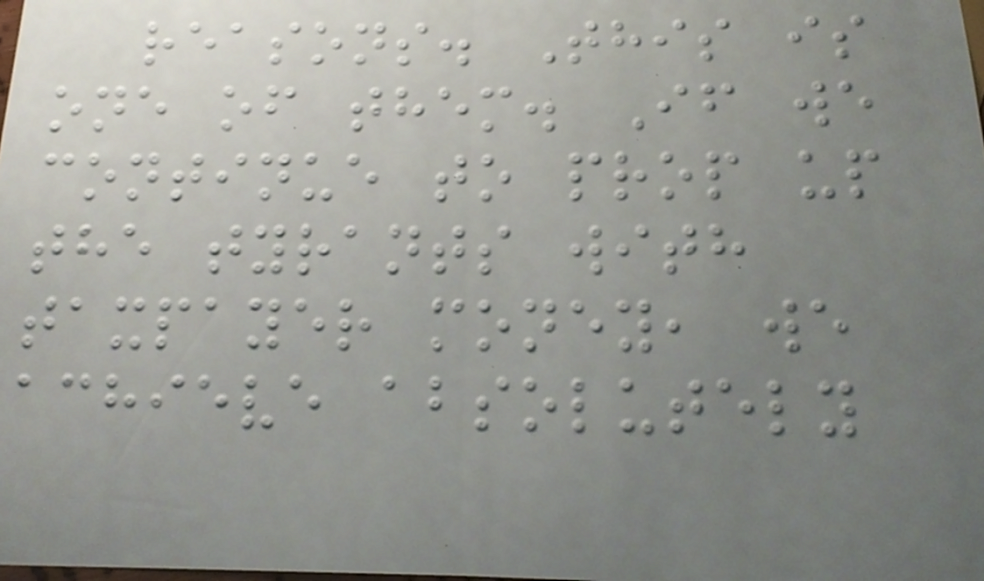reasons. This is
one of them. If we
continue to prop up
the tyrants with
taxpayer money, we
achieve absolutely
